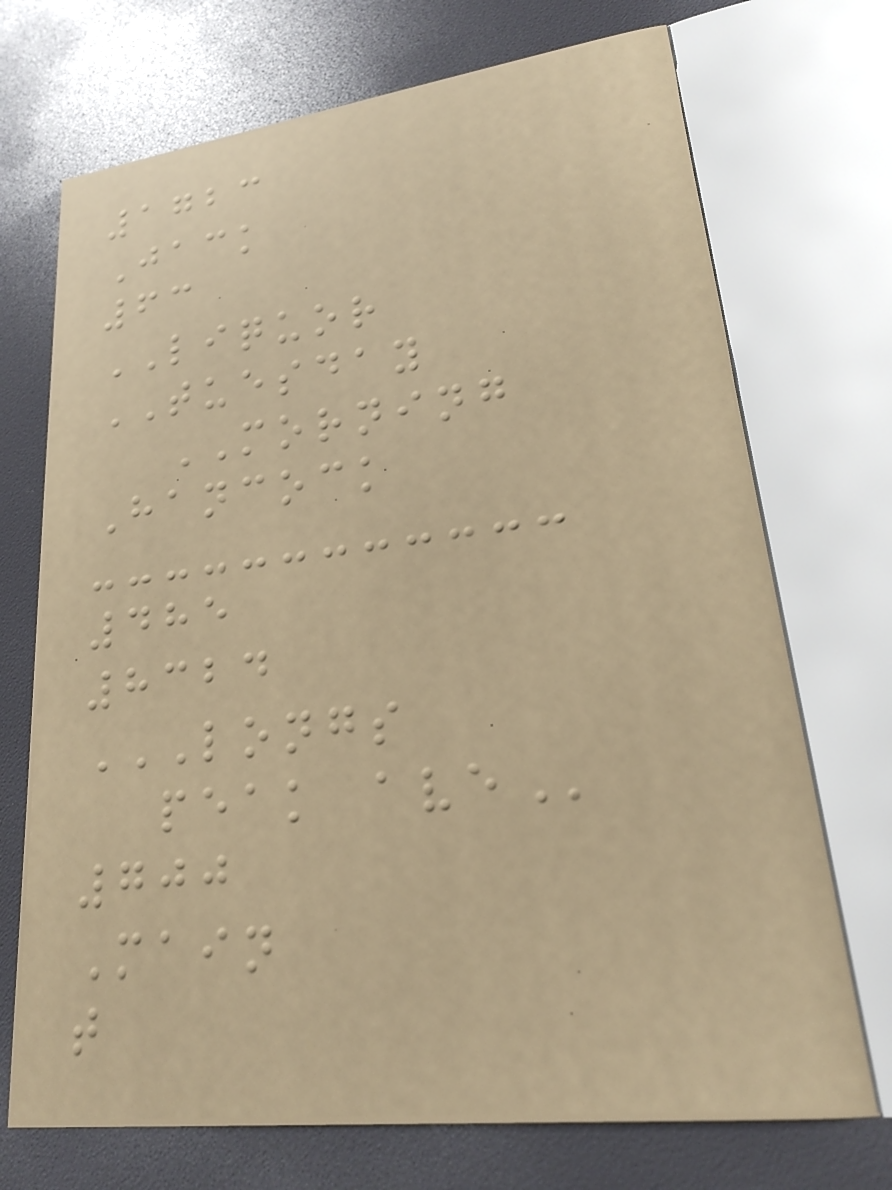1723
Jack
63
LIQUOR
TUESDAY
MORNING
Hancock
485
8324
LONGS
PEAK AVE
700
Main
t
